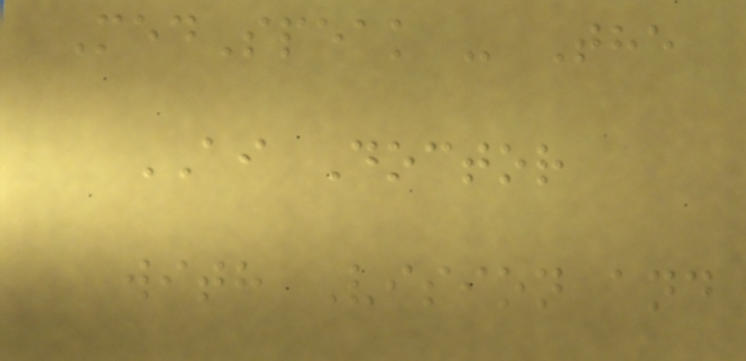MedSpeak - The
AI Doctor
with Vision and
